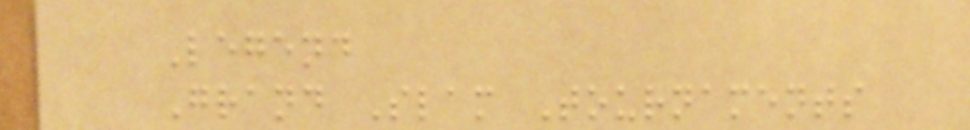Legend
Grand Slam Tournaments
